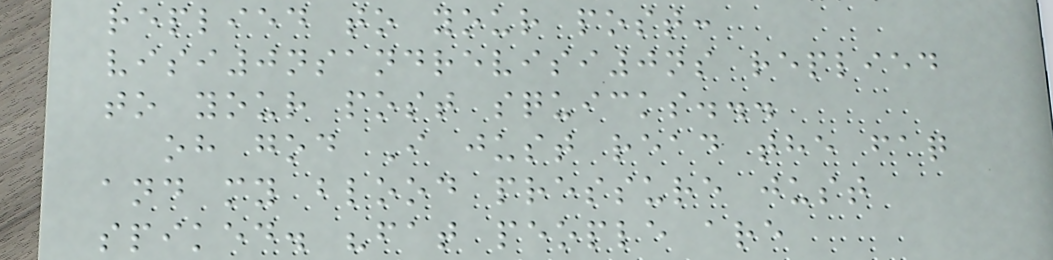replied to your post:
visi0nsandrevisi0ns replied
to your post squicks...
oh god I just read the faq
and my blood pressure just
spiked. "fat people are
